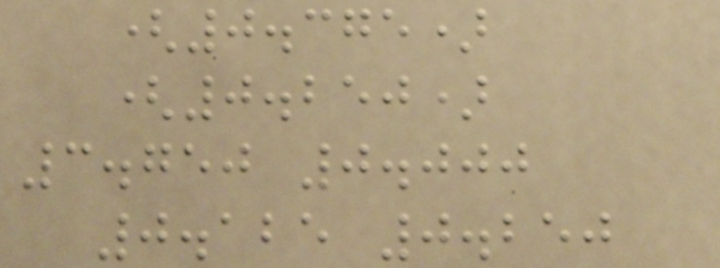(0.375)
(0.250)
3.750 0.000
0.125 0.250
